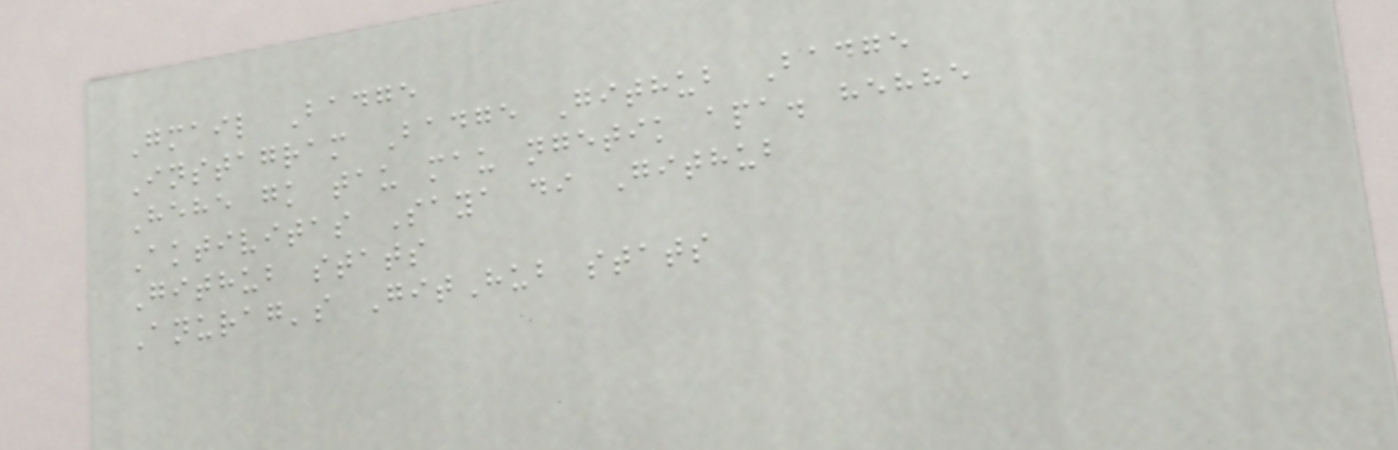Gmail Badge
Instagram Badge Github Badge
Hehe gk tau mau ngetik apa. hehhe
Aktivitas Saya di Github
Github stats
Anurag's GitHub stats
